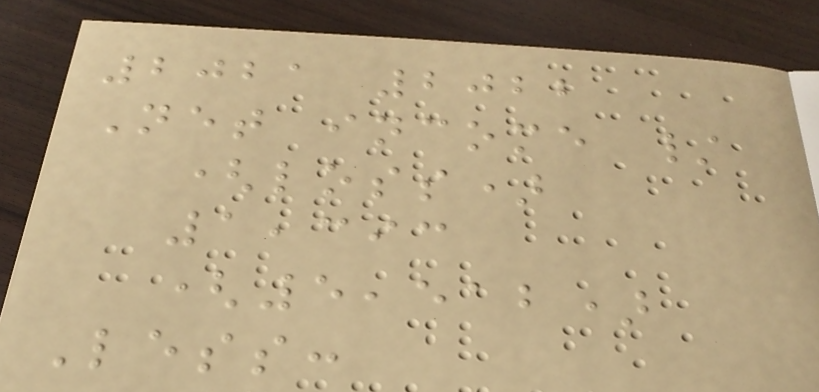2021 2022
Net income /
(loss)
1,393
(5,512)
Less:
